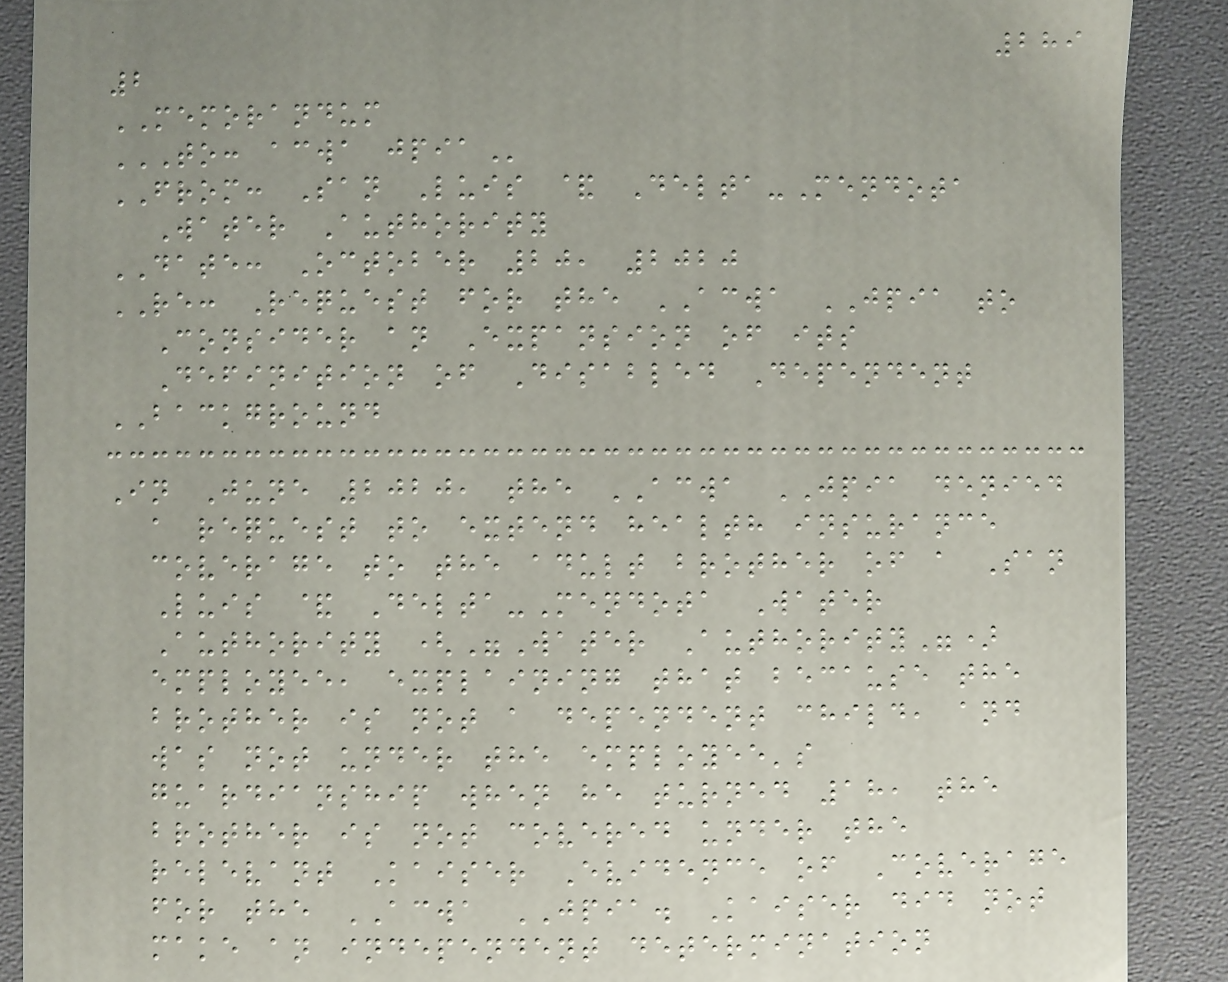289
2
MEMORANDUM
TO: ACWA JPIA
FROM: San Luis & Delta-Mendota
Water Authority
DATE: October 20, 2020
RE: Request for the ACWA JPIA to
Consider an Expansion of its
Definition of Disabled Dependent
BACKGROUND
In June 2020, the ACWA JPIA denied
a request to extend health insurance
coverage to the adult brother of a San
Luis & Delta-Mendota Water
Authority ("Water Authority")
employee, explaining that because the
brother is not a dependent child, and
was not under the employee's
guardianship when he turned 18, the
brother is not covered under the
relevant Kaiser Evidence of Coverage
for the ACWA JPIA. Kaiser did not
make an independent determination
